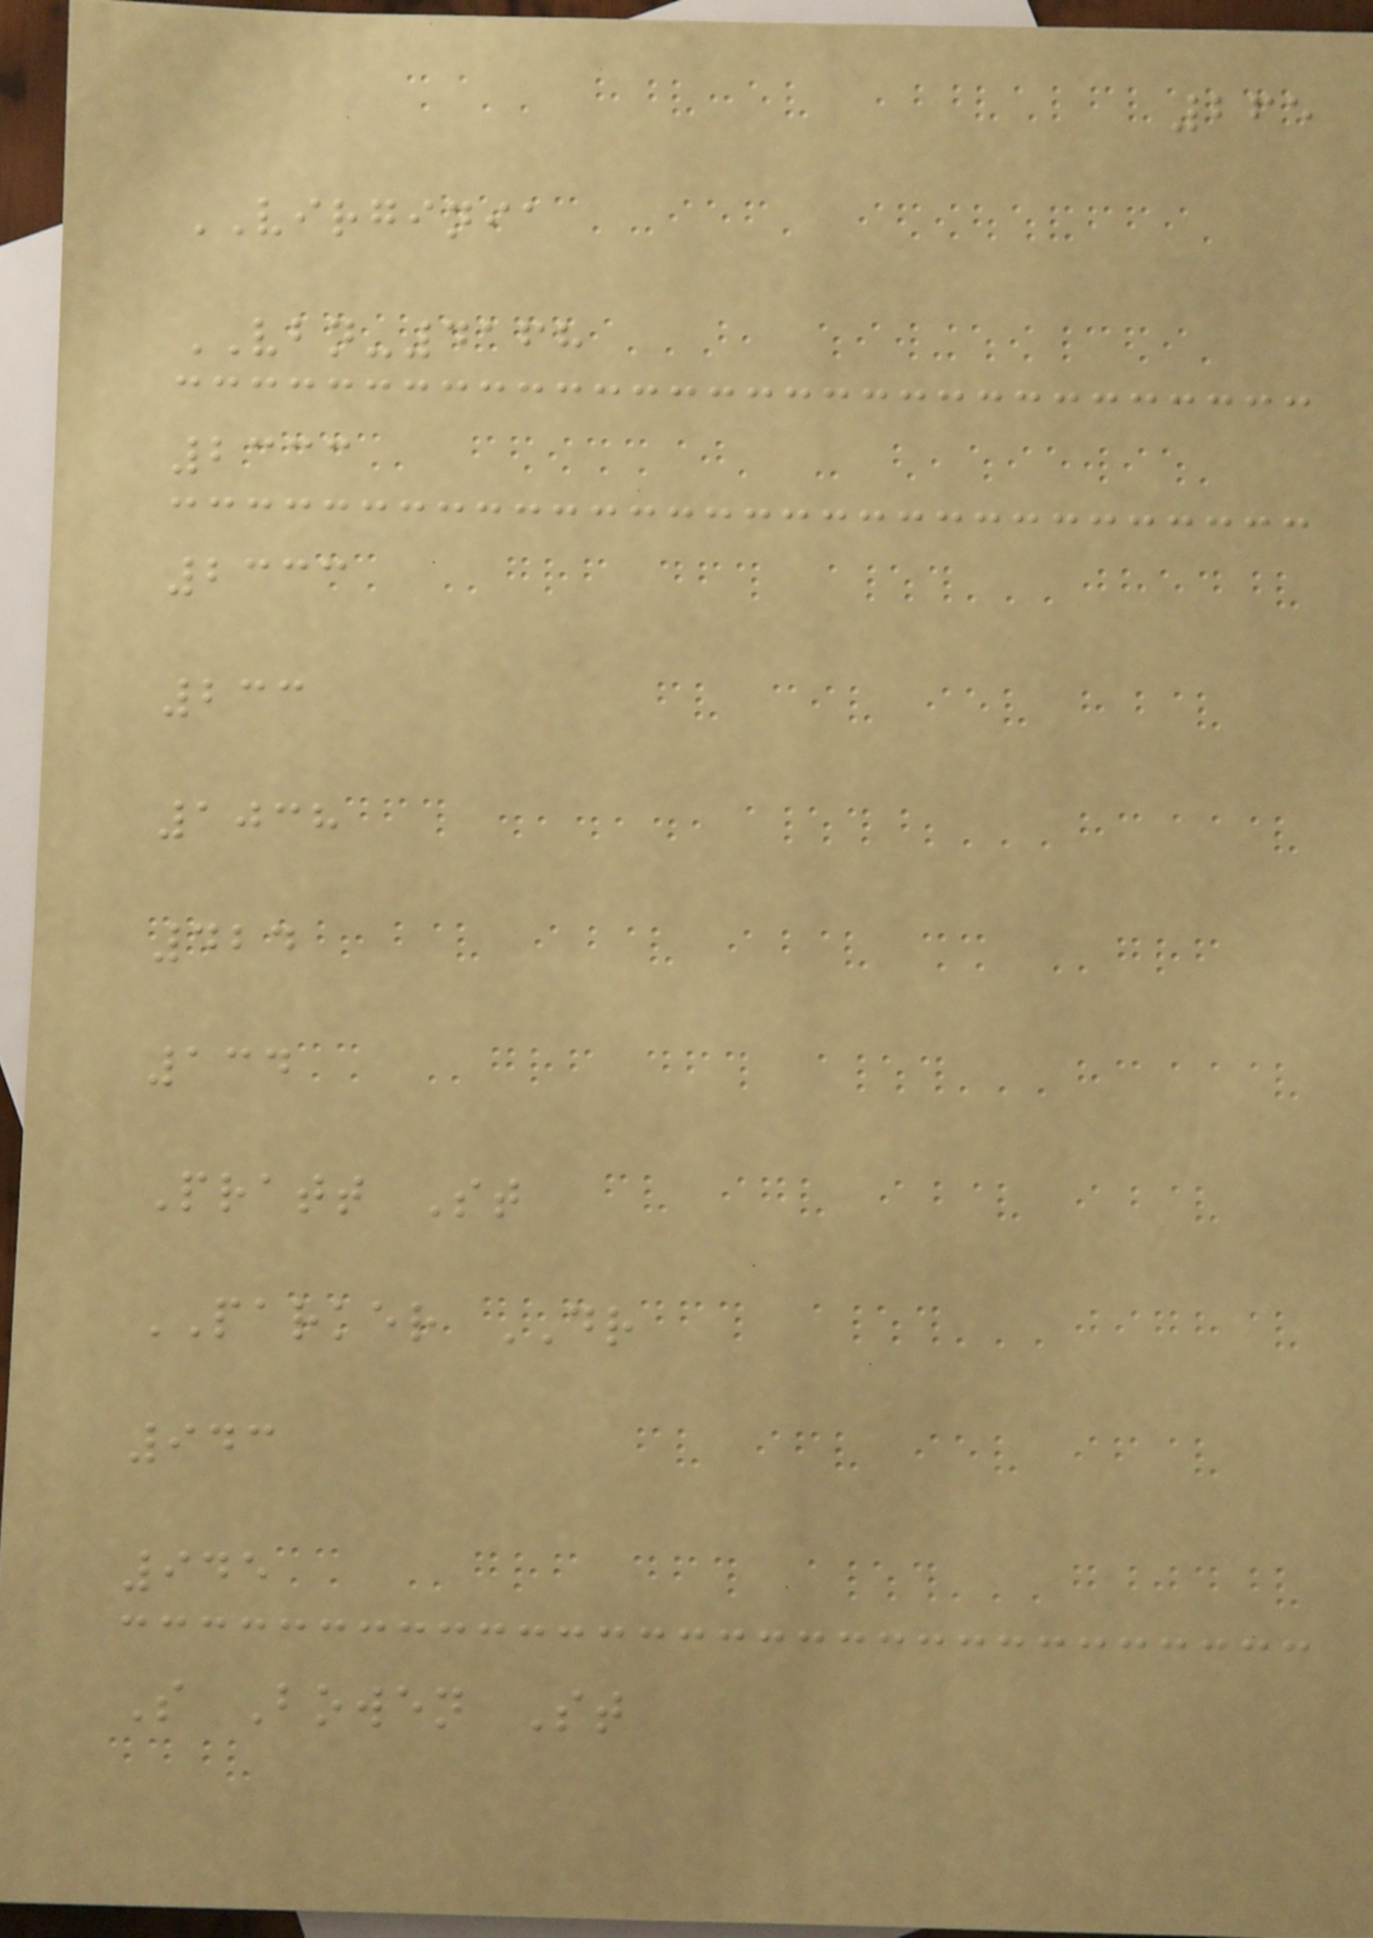265
VIRGINIA
VBN-4168
2333
2333
233
1038
424
134
Pratt St
PARKER DR
943
945
S Bowen St
